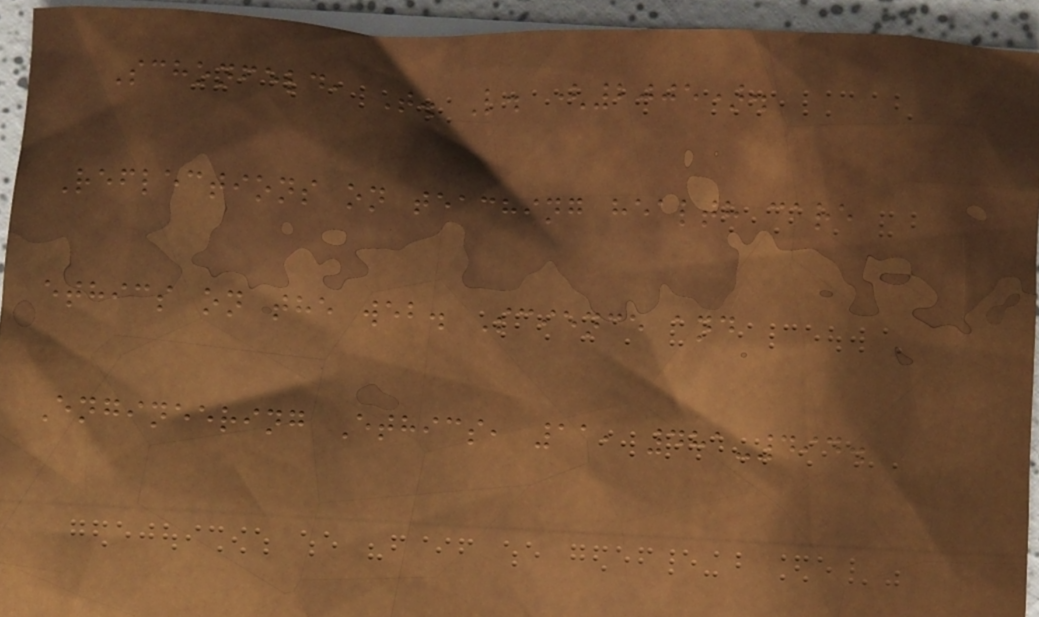Schonfeld, T. L. (2005).
Reflections on teaching health care
ethics on the web. Science and
Engineering Ethics, 11, 481-494.
